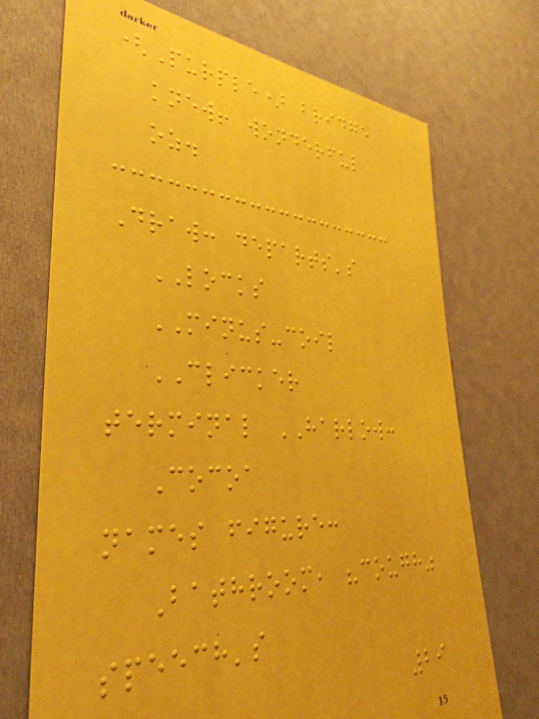(Purple) bridge
knew! wonderful
oz.
Draw: departs's
LOCKS
MINUS-coil
CLICKER
terminal HARLOW:
Cocoa
names figure:
Bathroom, "cough"
speech's
29
